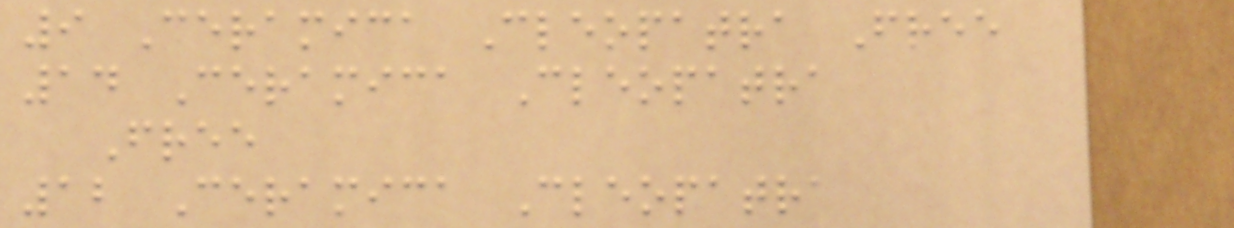9 Ceramica Cleopatra Free
14 Ceramica Cleopatra
Free
12 Ceramica Cleopatra
